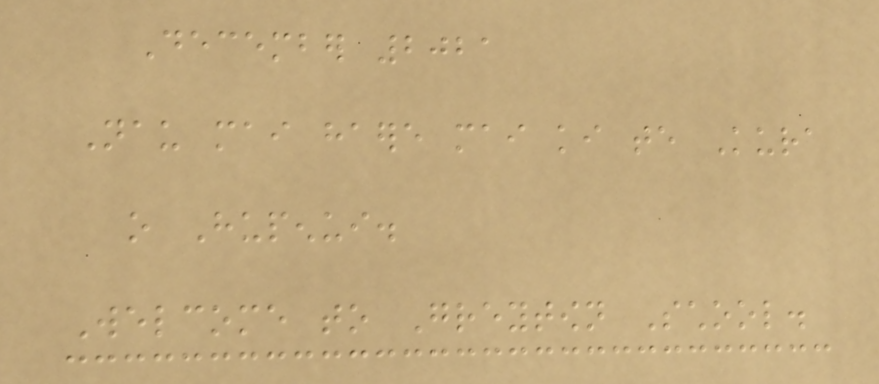December 2021
Nau mai haere mai ki te Kura
o Hupenui.
Welcome to Greytown School.
